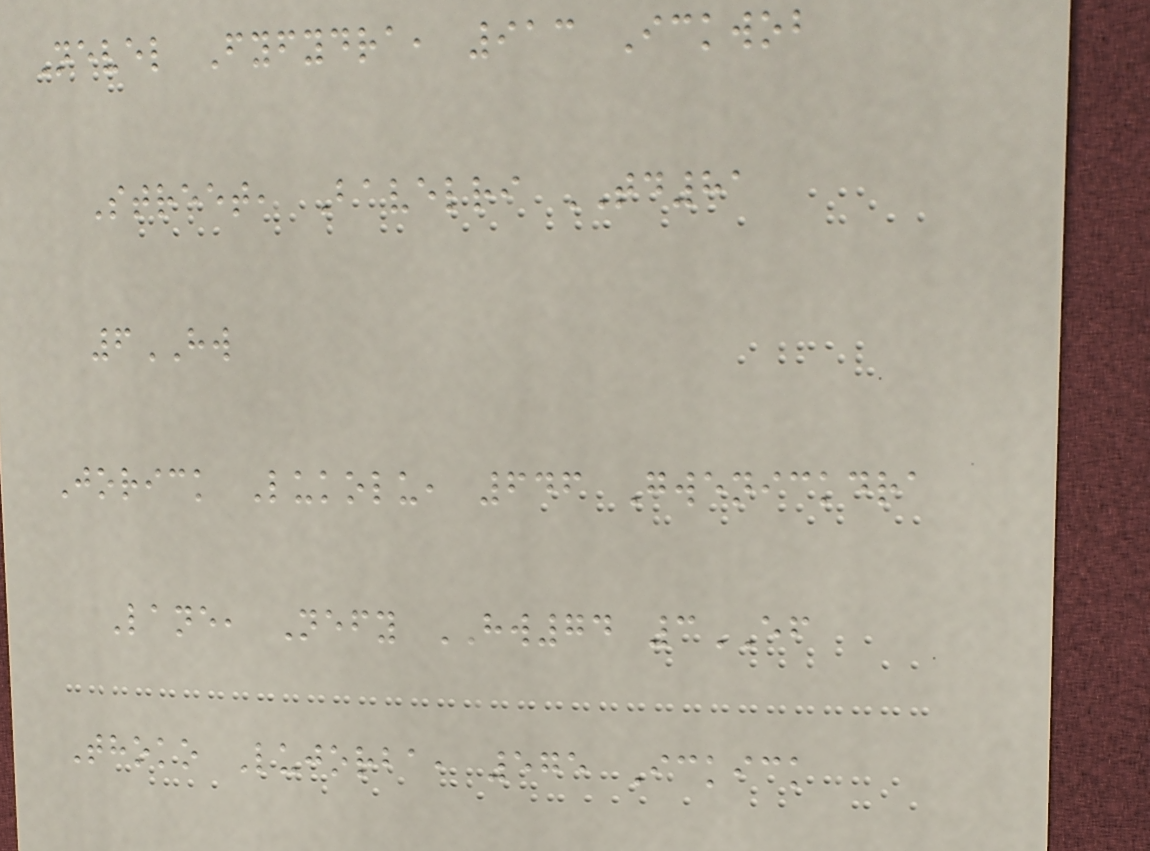Nevel Fyfydra, 913 Ickwob
Street, Bavelri TD81
6HW
Jorick Lukolu, 646 Gwenickdra
Lane, Nefy HW74 3EF
Thoko Lujorba, 575 Ickick
